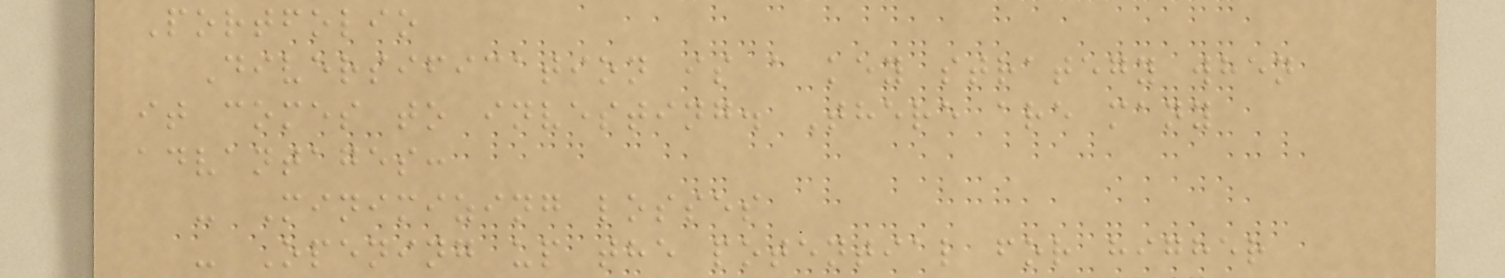Portfolio
Diversification is a key strategy when
it comes to investing. There are many
advantages:
- Minimizing losses
- Opening up the potential for higher
